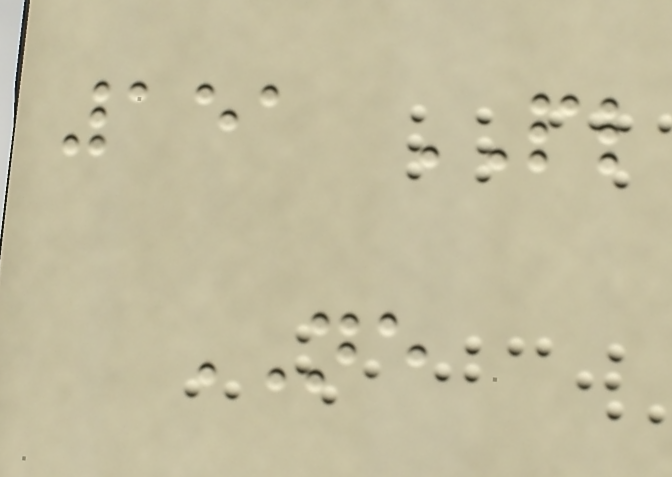151 PL
NE
